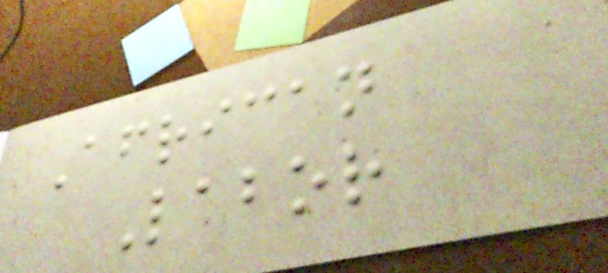African
Labor
